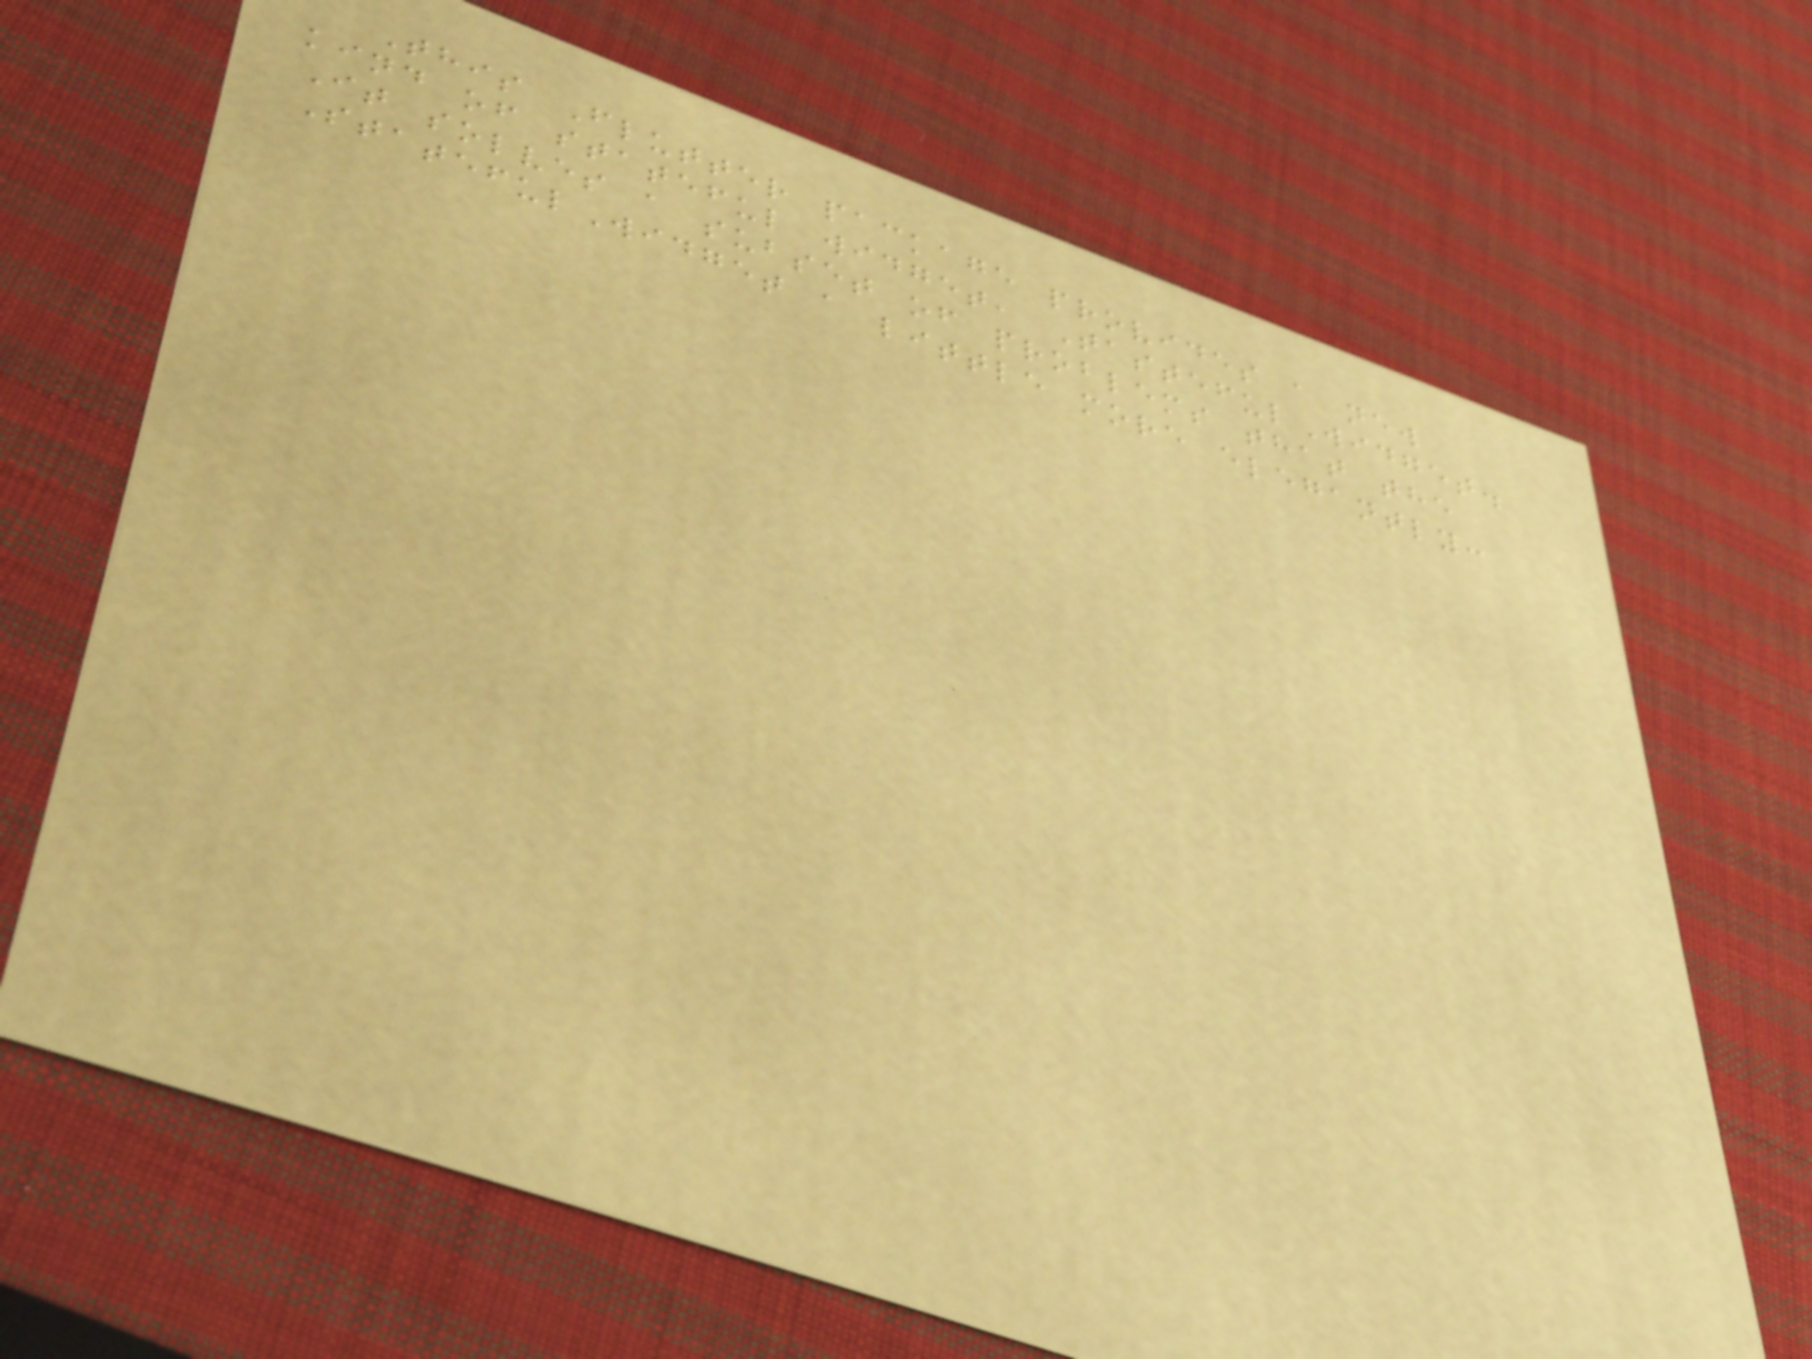This Flutter package provides a new
kind of stateful widget, TastefulWidget.
It solves a subset of problems that the
StatefulWidget a little more elegantly:
